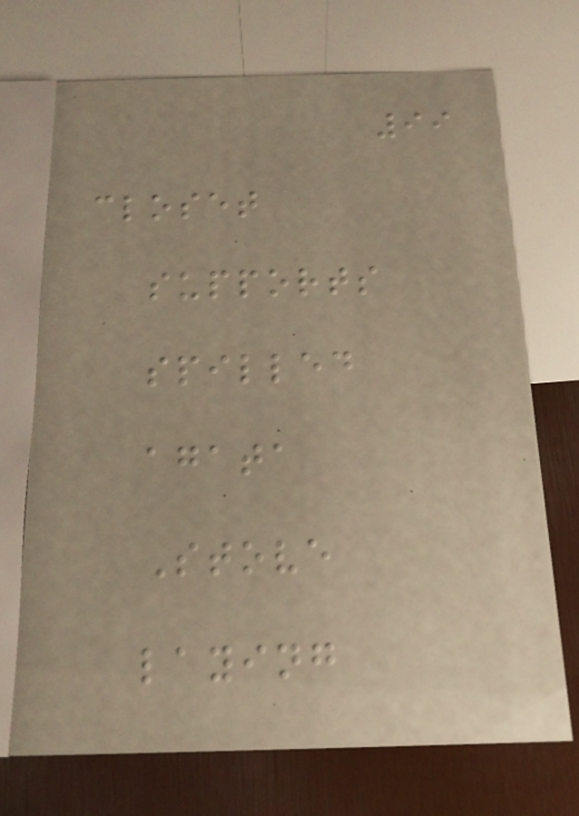99
closet
supports
spilled
agata
Stove
laying
